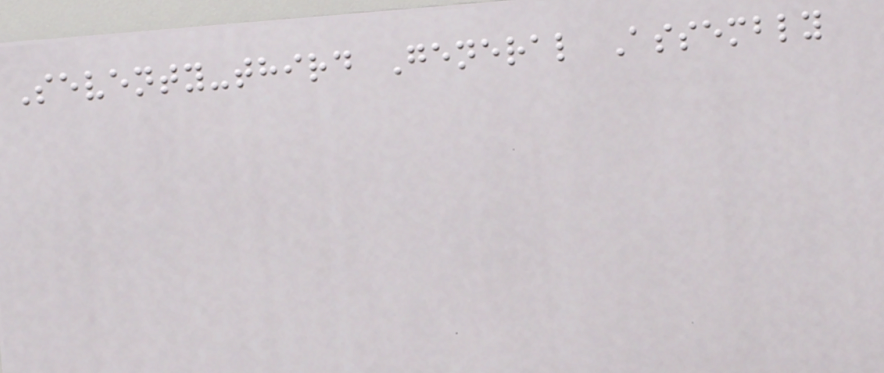Seventy-third General Assembly
